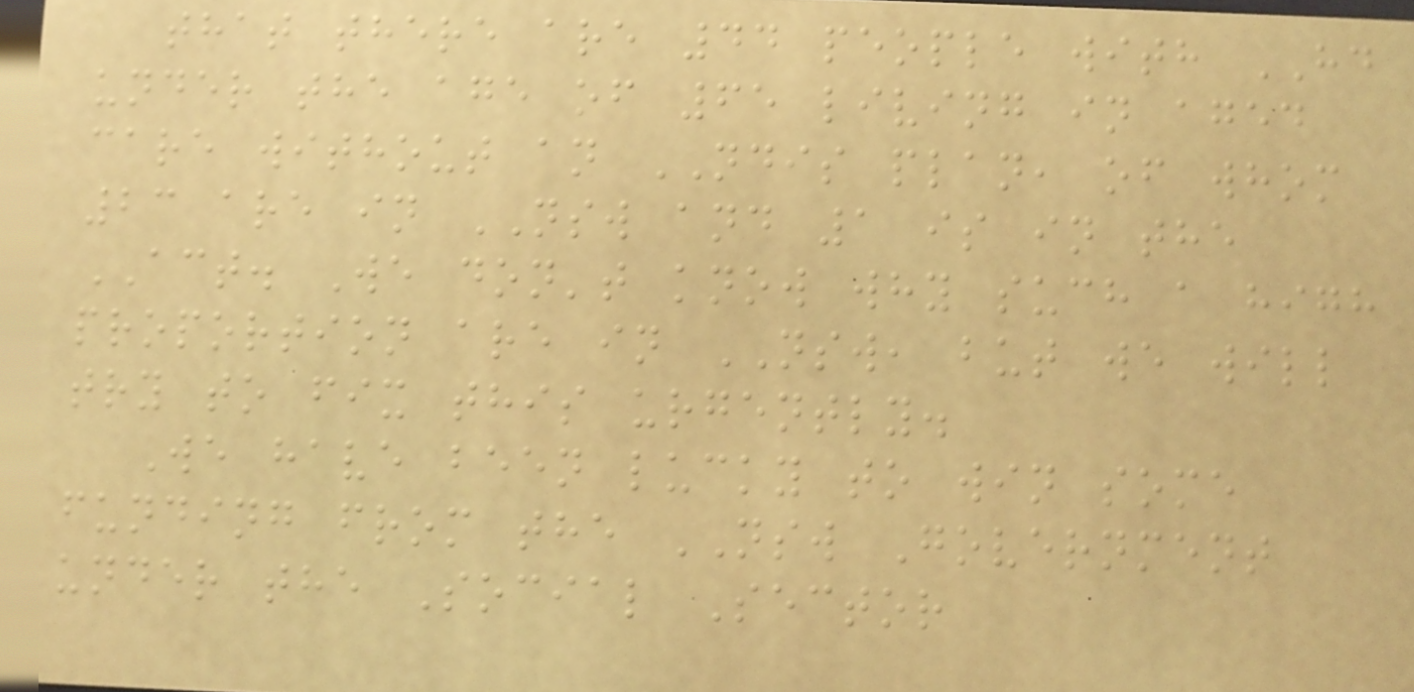that there are 44 people with HD
under the age of 65 living in aged
care without an NDIS plan, of whom
23 are in NSW and 1 is in the
ACT. We don't know why such a high
proportion are in NSW, but we will
try to fix this urgently.
We have been lucky to win some
funding from the NSW Government
under the Social Sector
